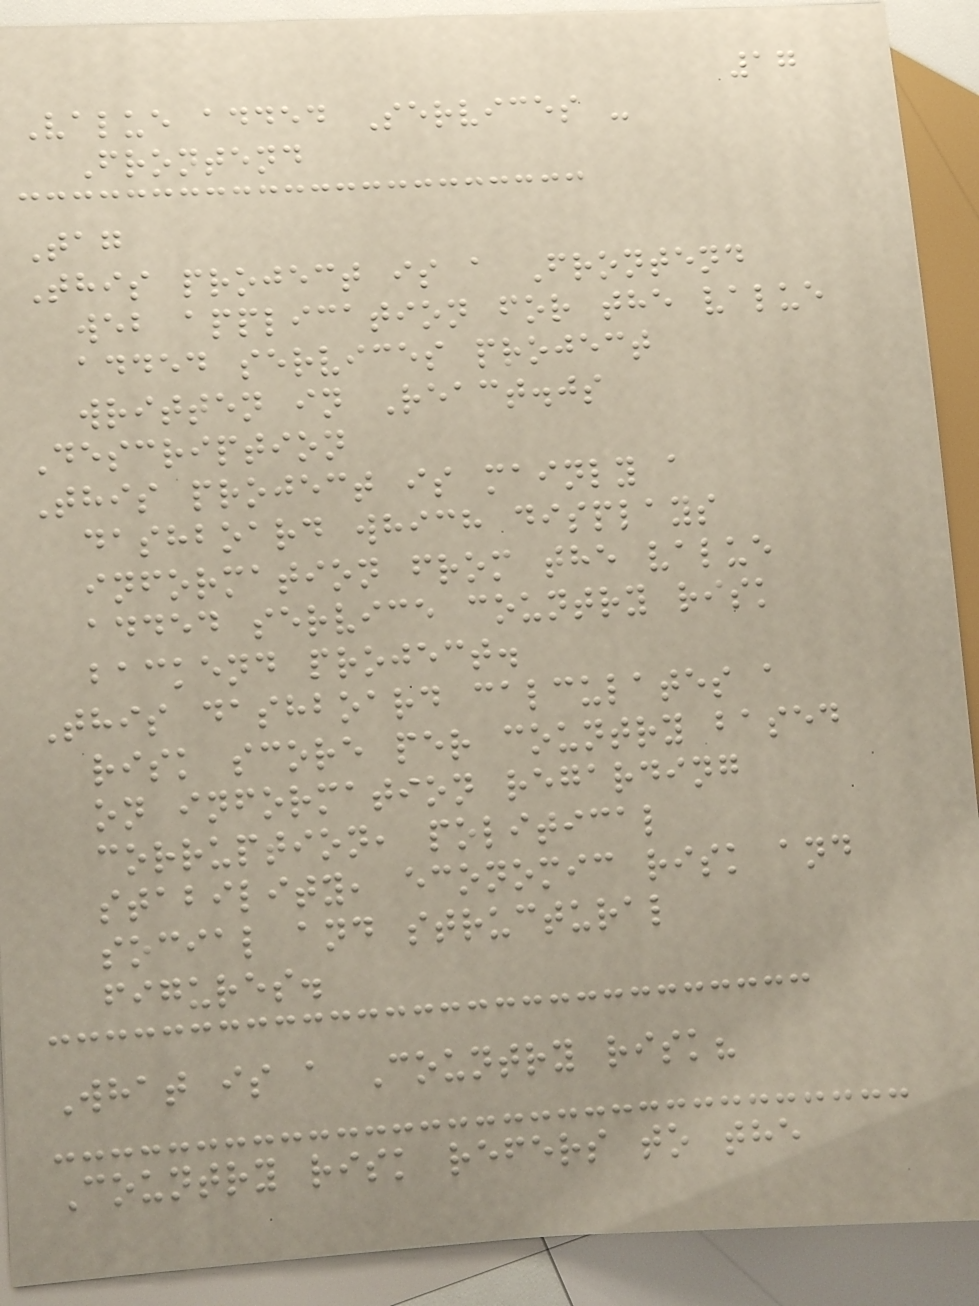17
Value added Services -
Frontend
Tag
This project is a Frontend
web application for the value
added services project
written in React.js
Description
This project is mainly a
dashboard which displays
information from the value
added service country risk
backend project.
This dashboard calculates a
risk score per country based
on information regarding
corruption, political
stability, economic risk and
social and structural
figures.
What is a Country risk?
Country risk refers to the
